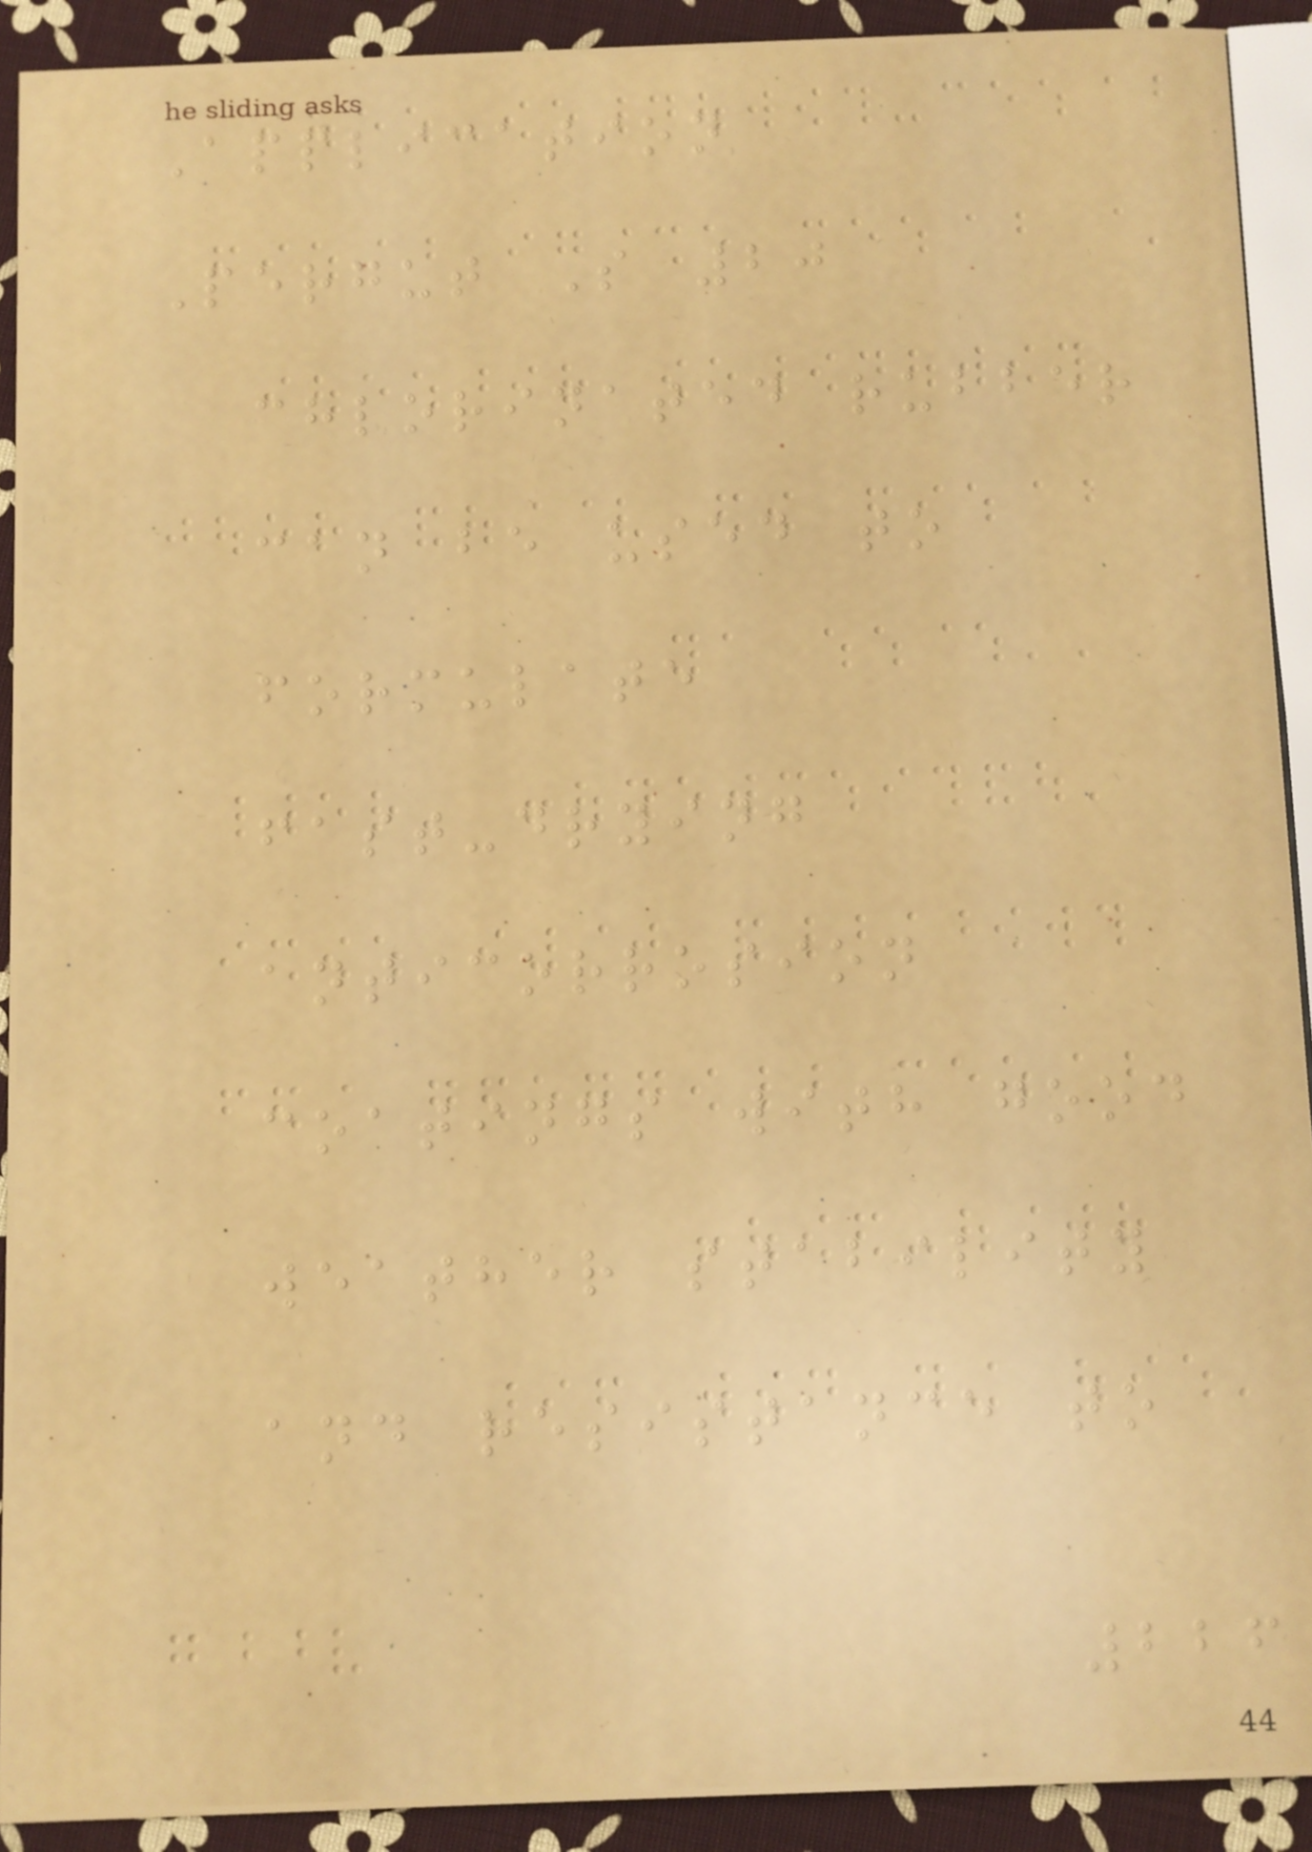Application
Pergut S 20
chlorinated rubber
can be used to
formulate
fast-drying
anticorrosion
coatings with good
weather stability
and resistance to
226
